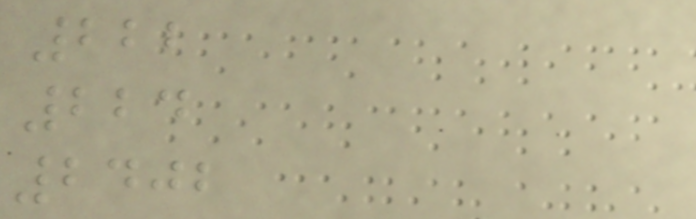222
224
2402
